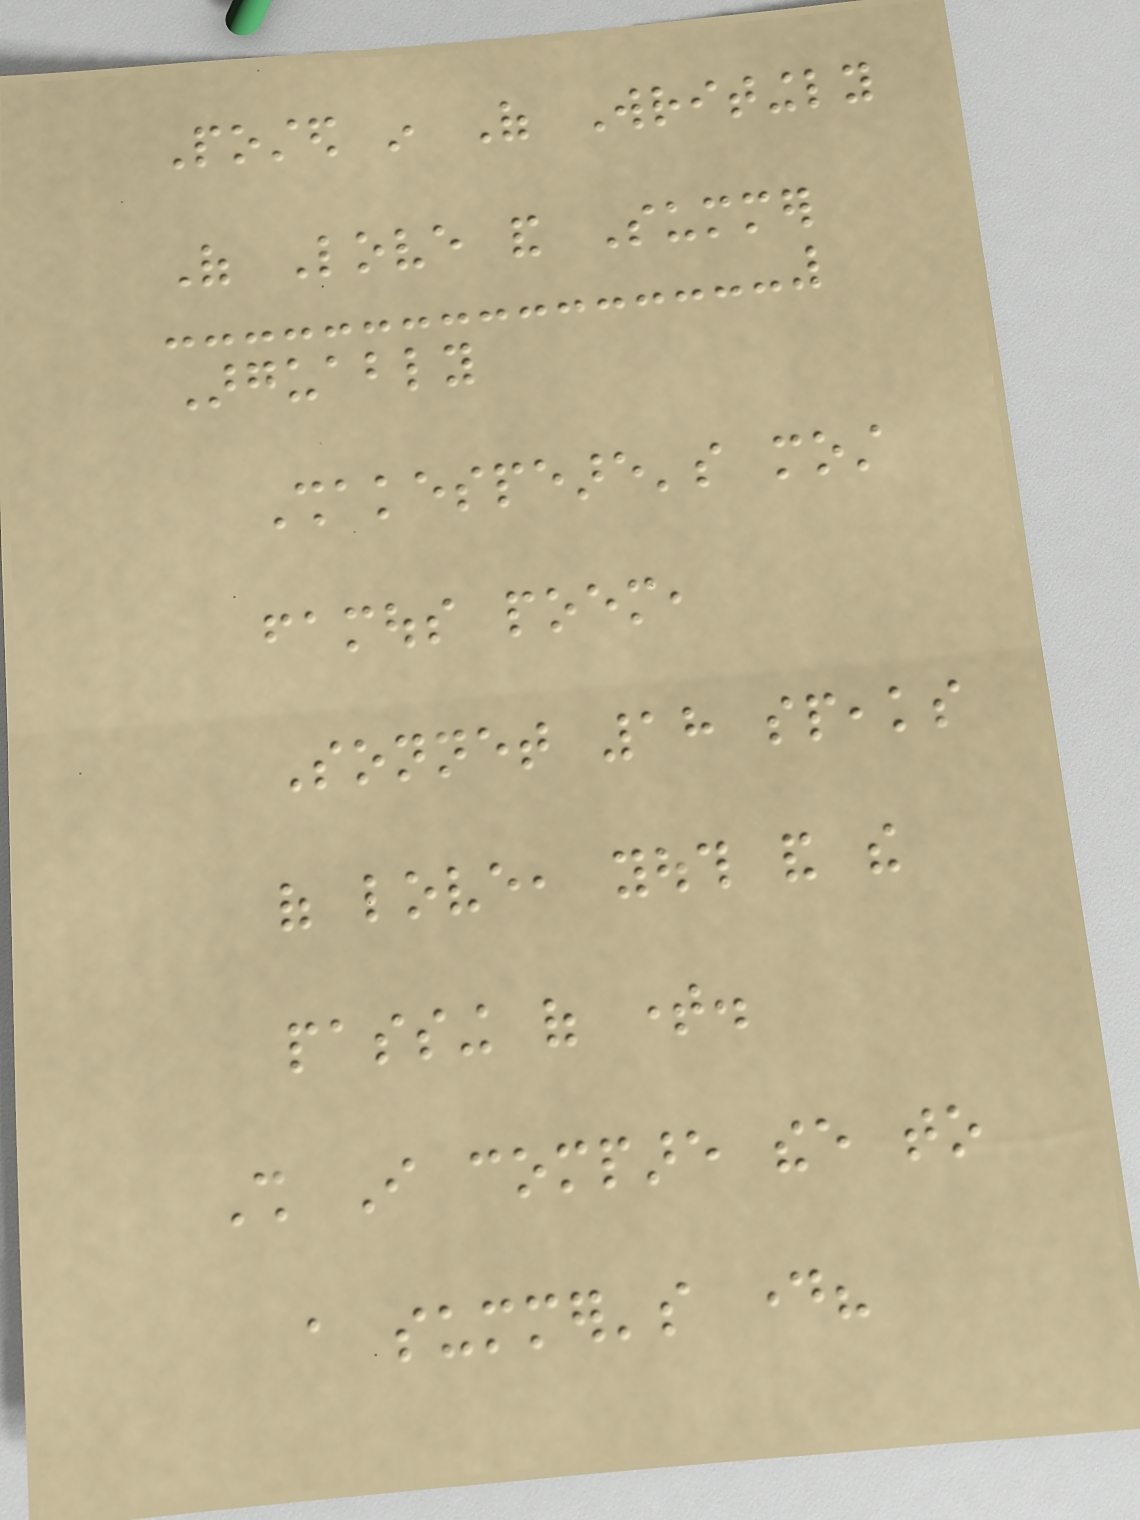Posted in Of Writingly
Of Love and Summer
Arguably
Shakespeare's most
famous poem,
Sonnet 18 speaks
of love, youth and the
passing of time.
Shall I compare thee to
a summer's day?
